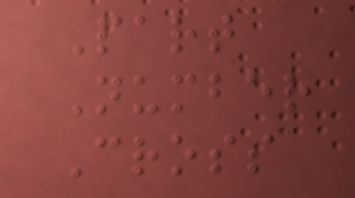Part
Number
Cross
